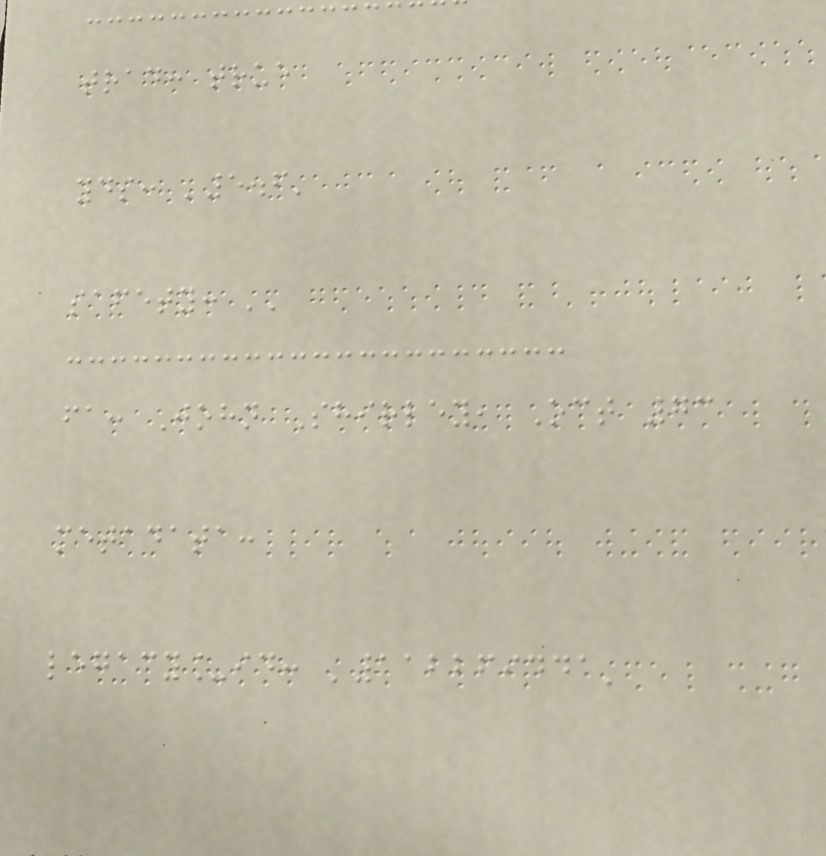trad: true
yds: '5.6'
safety: ''
fa: John Shirley, Oct 73
metadata:
legacy_id: '112269441'
